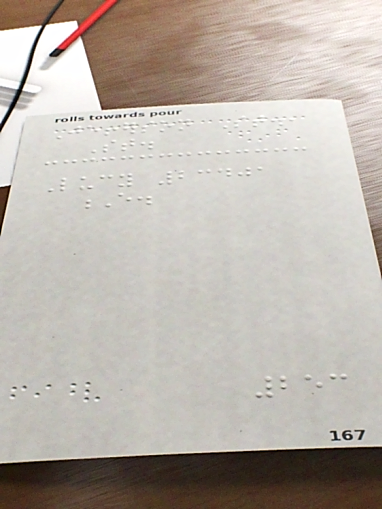Jefferson St.,
St.
Lucy 23401
E.
253
